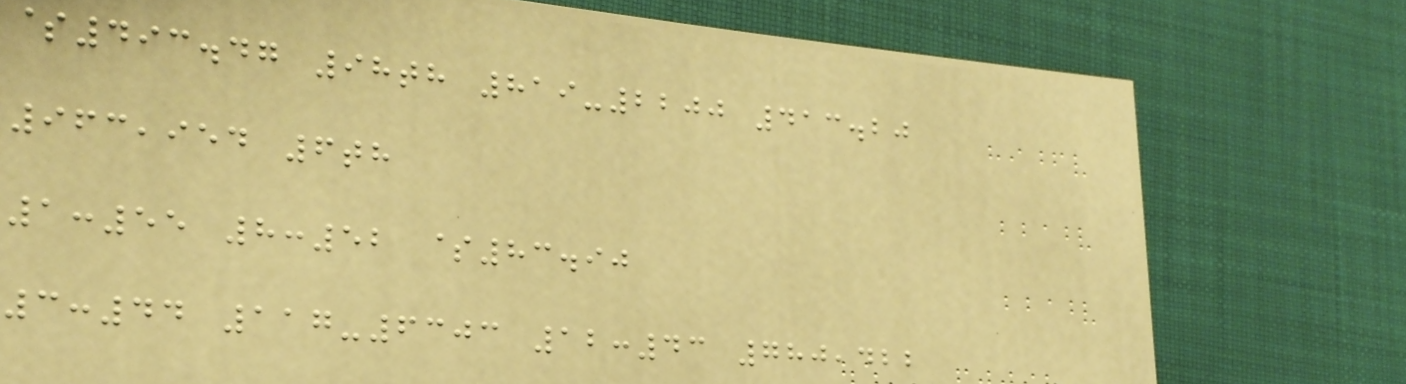$493.47 98th 819-2200 413.20
963,954 6th
1:55 8:52 $83.90
3:44 117-6303 12:43 780,422
